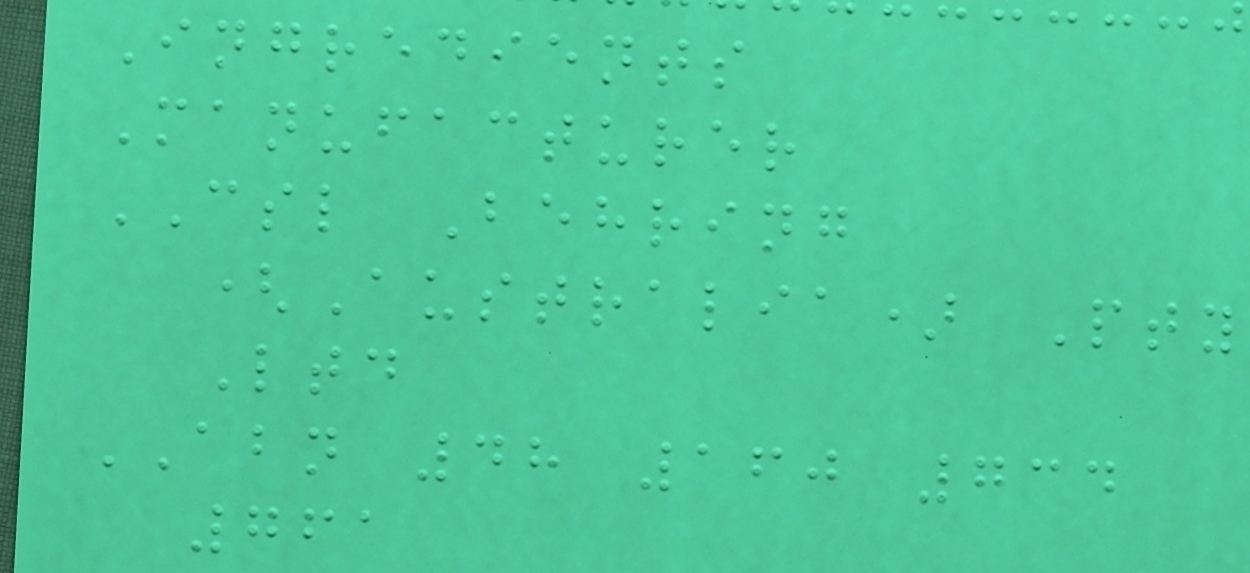Ingredients
Manufacturer
CSL Behring
(Australia) Pty
Ltd
ABN 48 160 734
761
